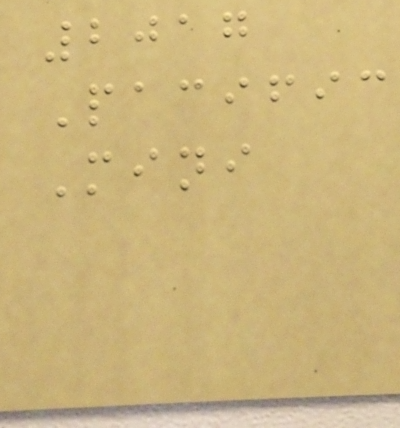2017
Pacific
Mini
